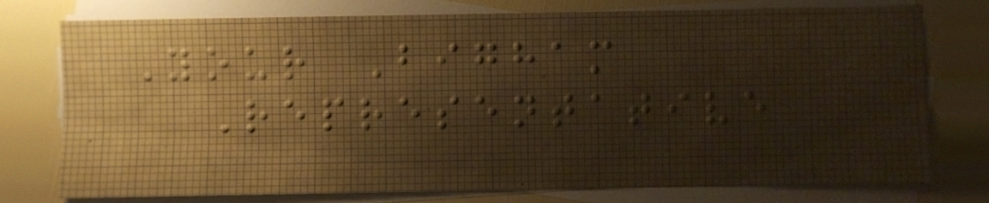Your Bigham
Representative
